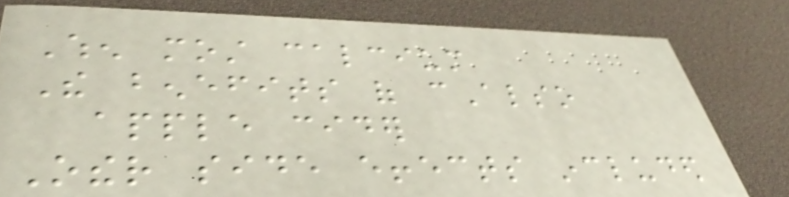When most calcium
The benefits of cAlso
apple cider
Other side effects included
